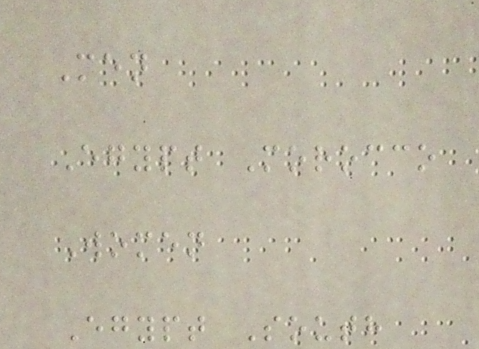Men
Egypt Morocco
Women
Egypt South
